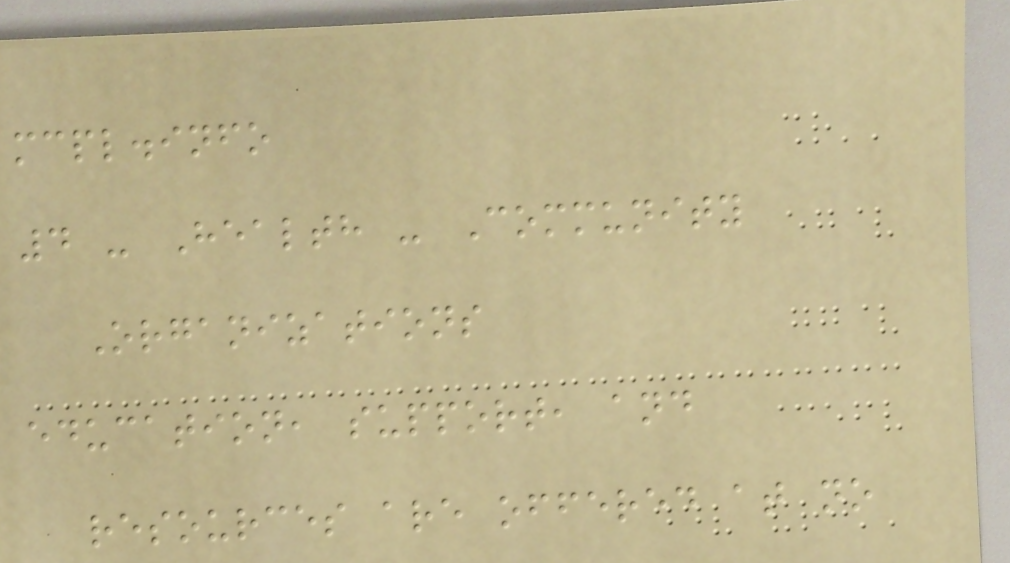mcpl.info
4 - Health - Community
Organizations
education, support, and
resources are offered at no
